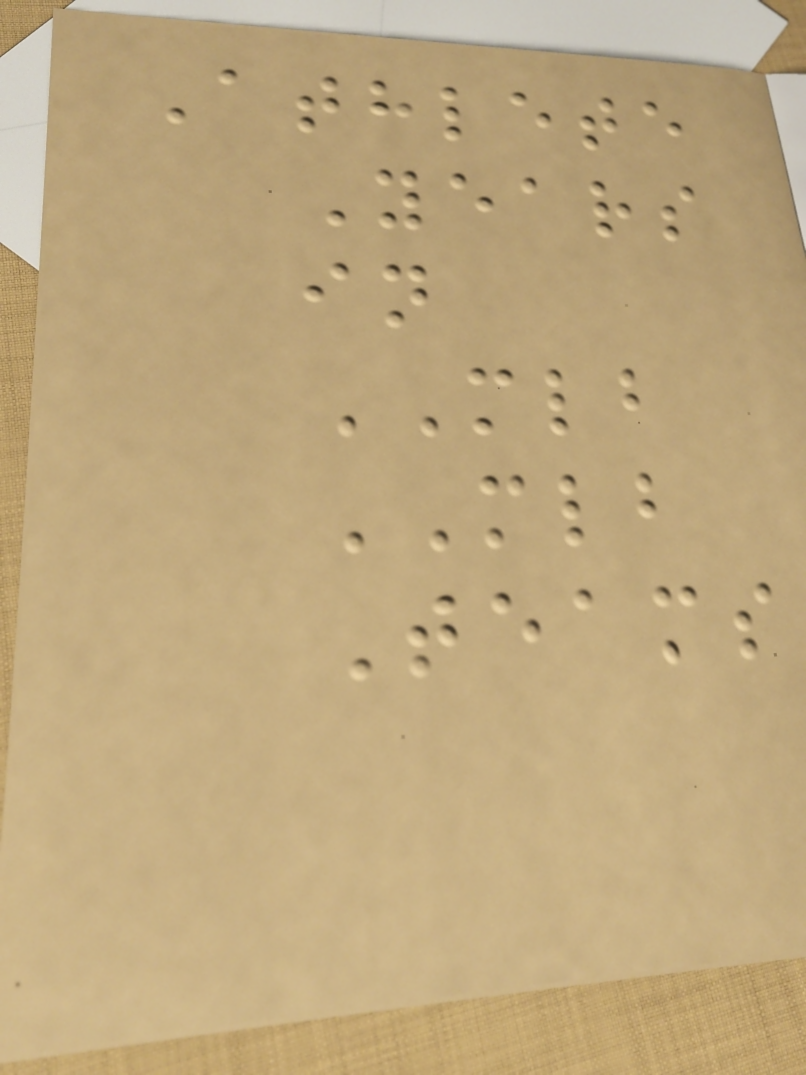Athlete
Years
in
MLB
MLB
Teams
